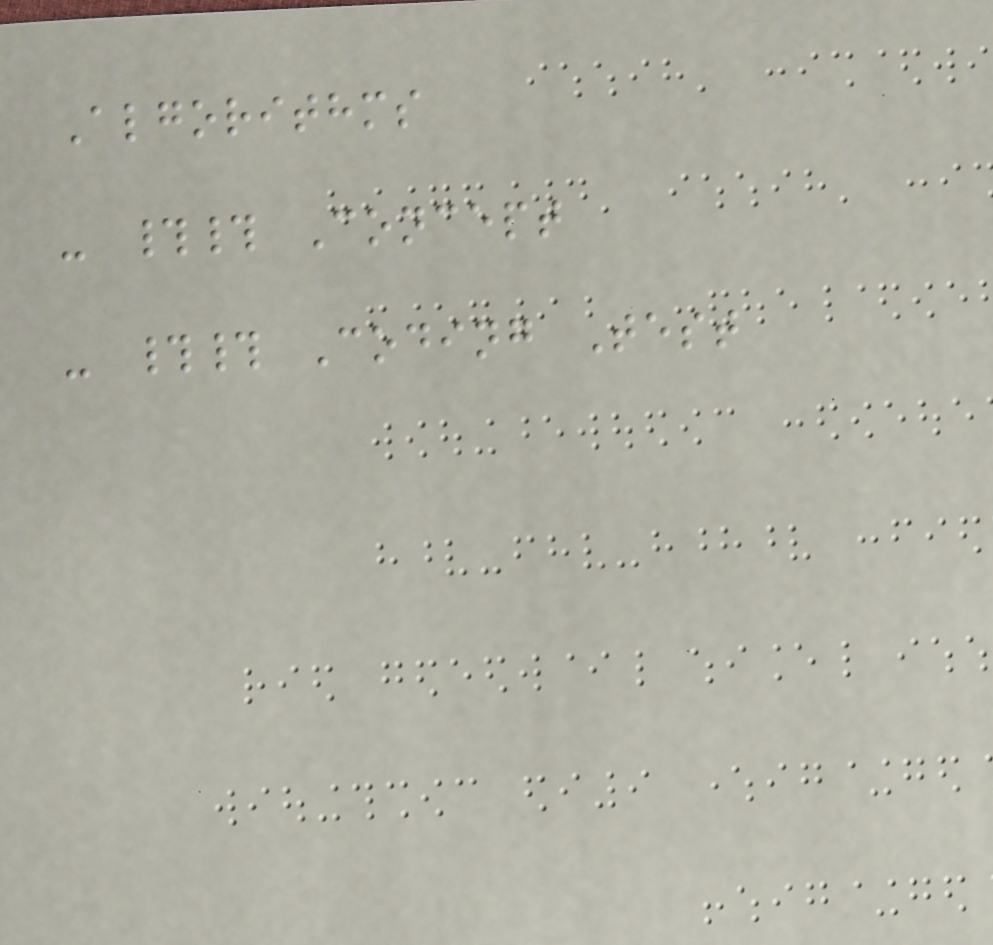Algorithms
- ## Concept
- ## Coding Test
